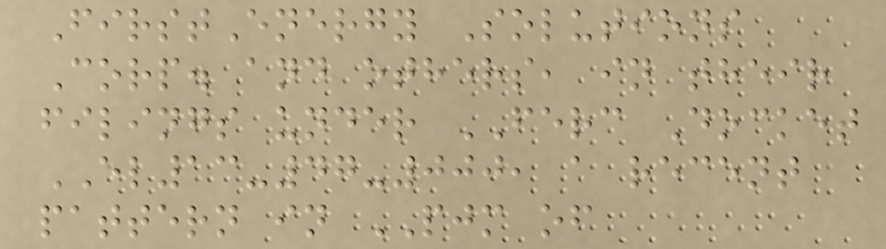FirstEnergy Solutions
Corp. and others, in their
filings under FERC Docket
EL13-47-000, a recent
pattern in PJM of
